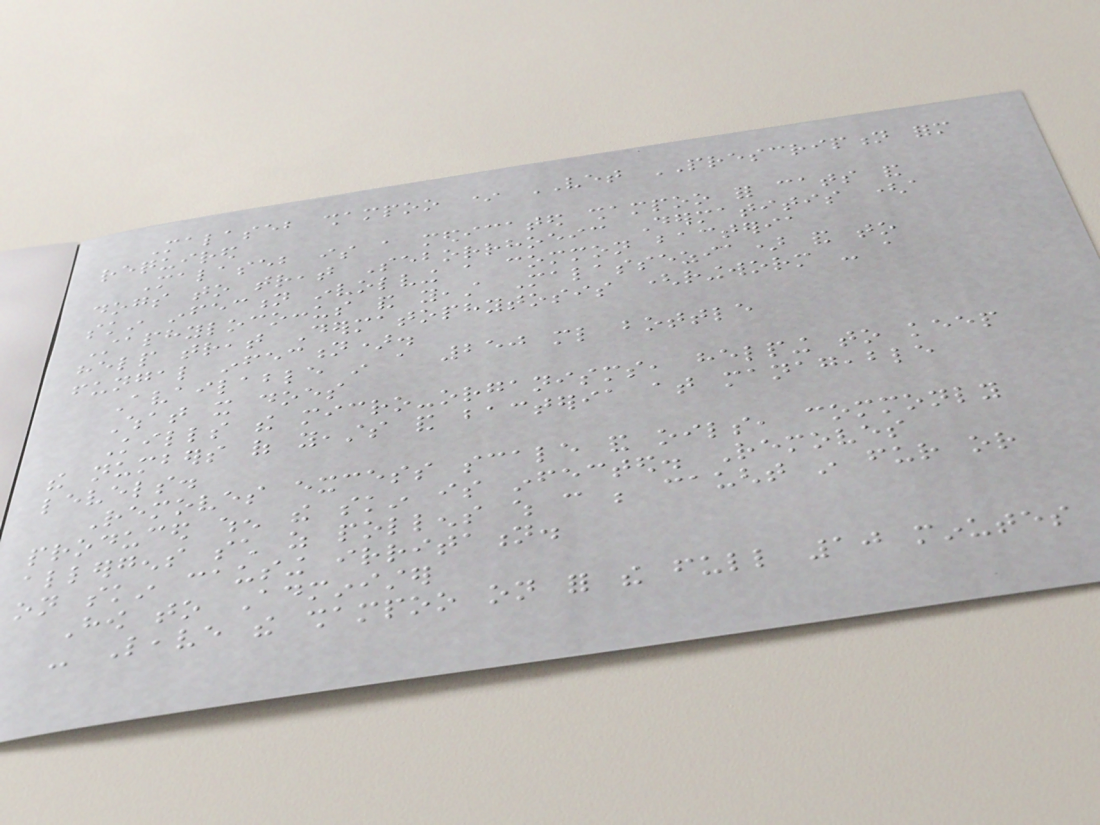Malaseb shampoo * VET PRESCRIPTION form
required
Malaseb is a medicated shampoo for cats and
dogs to treat Seborrhoeic Dermatitis (a
skin infection involving a common bacteria
Staphylococcus and yeast Malassezia) and to
help treat Dermatophytosis (ringworm - a
fungal infection).
Available in a 250 ml bottle
What it does
Kills the micro-organisms, helping to keep
the numbers of yeasts and bacteria at manageable
levels.
Removes excess scale and oils, commonly
produced when the skin is infected. Removes
allergens such as pollens which can be caught in fur or
on skin causing irritation.
How to Administer
- Leave the shampoo on for the full 10 minutes
